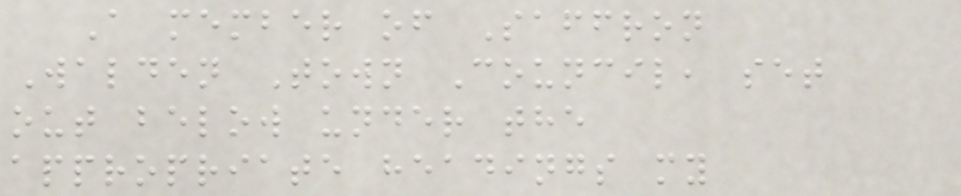A member of Saffron
Walden Town Council, set
out below under the
appropriate headings my
